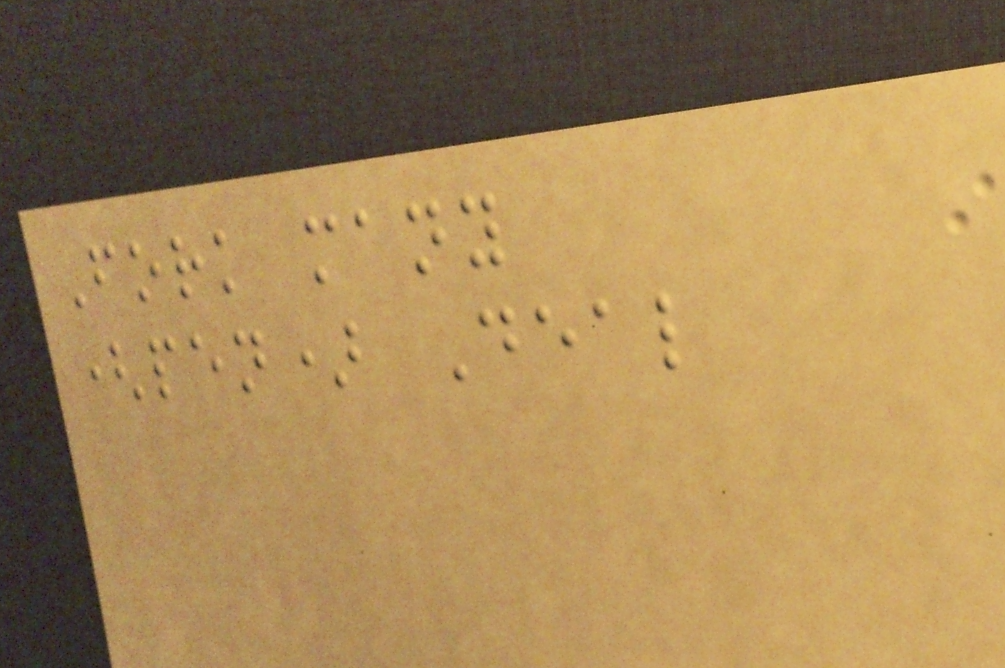Fork many
(pen) Deal
